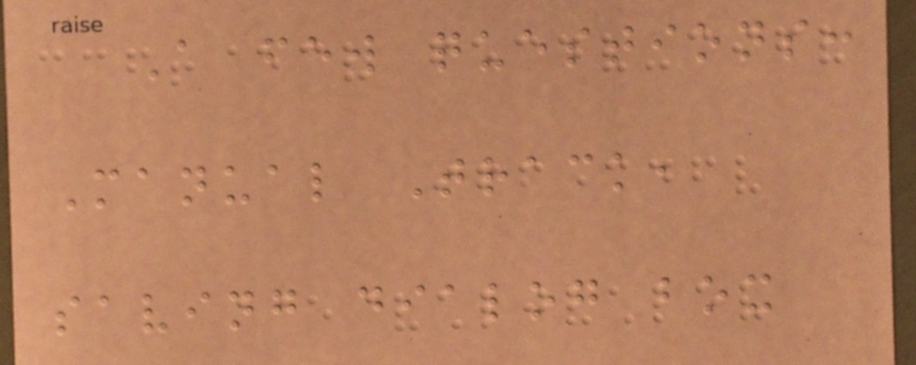A few questions:
Manual Track,
saving dialog box
